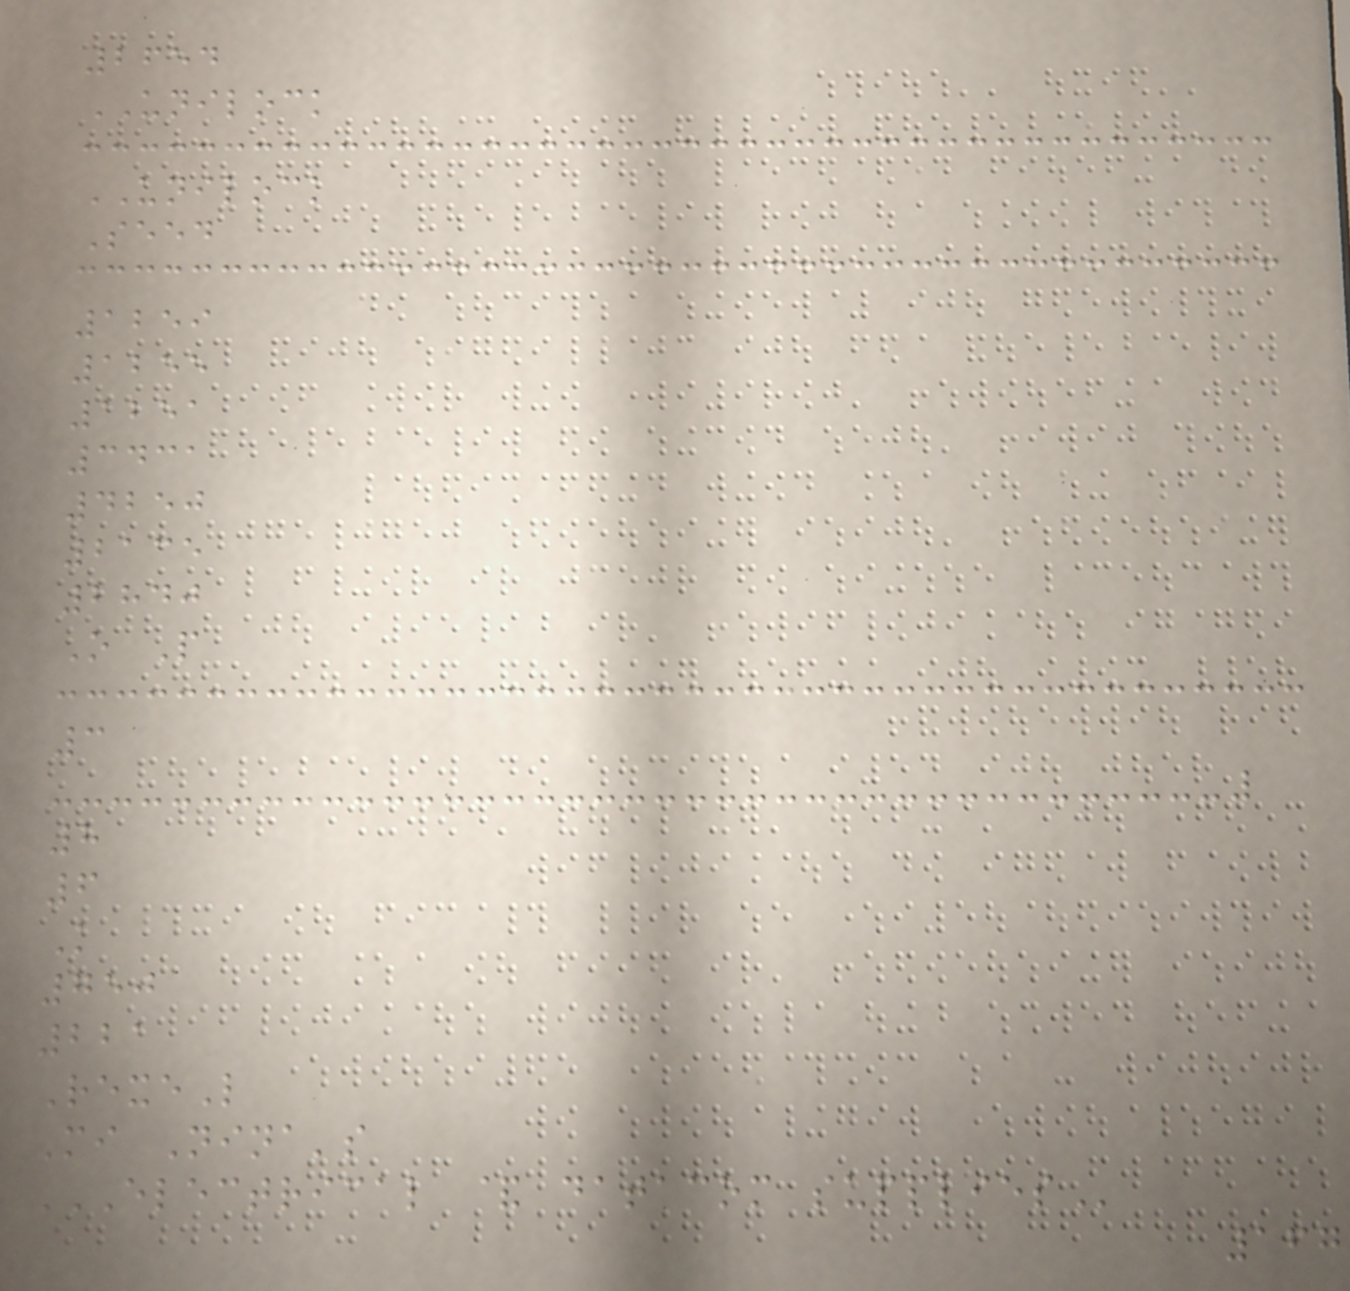2654
UNILOCK
UNILOCK
Seed
1259
1255
1251
3431
4250
2135
2840
O P
3
8
6
K
750
221
RexeL
Mi Nina's
ELECTRICAL & DATACOM SUPPLIES
167
